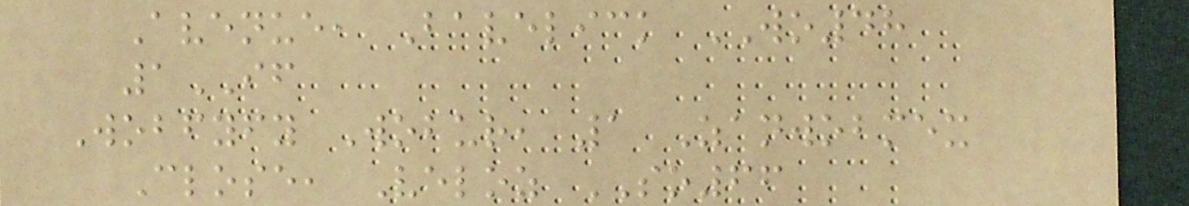Avenue, Bavelick WO48
1IF
Wobfyfy Wobur, 1 Zanwobmex
Close, Veloz SO66
